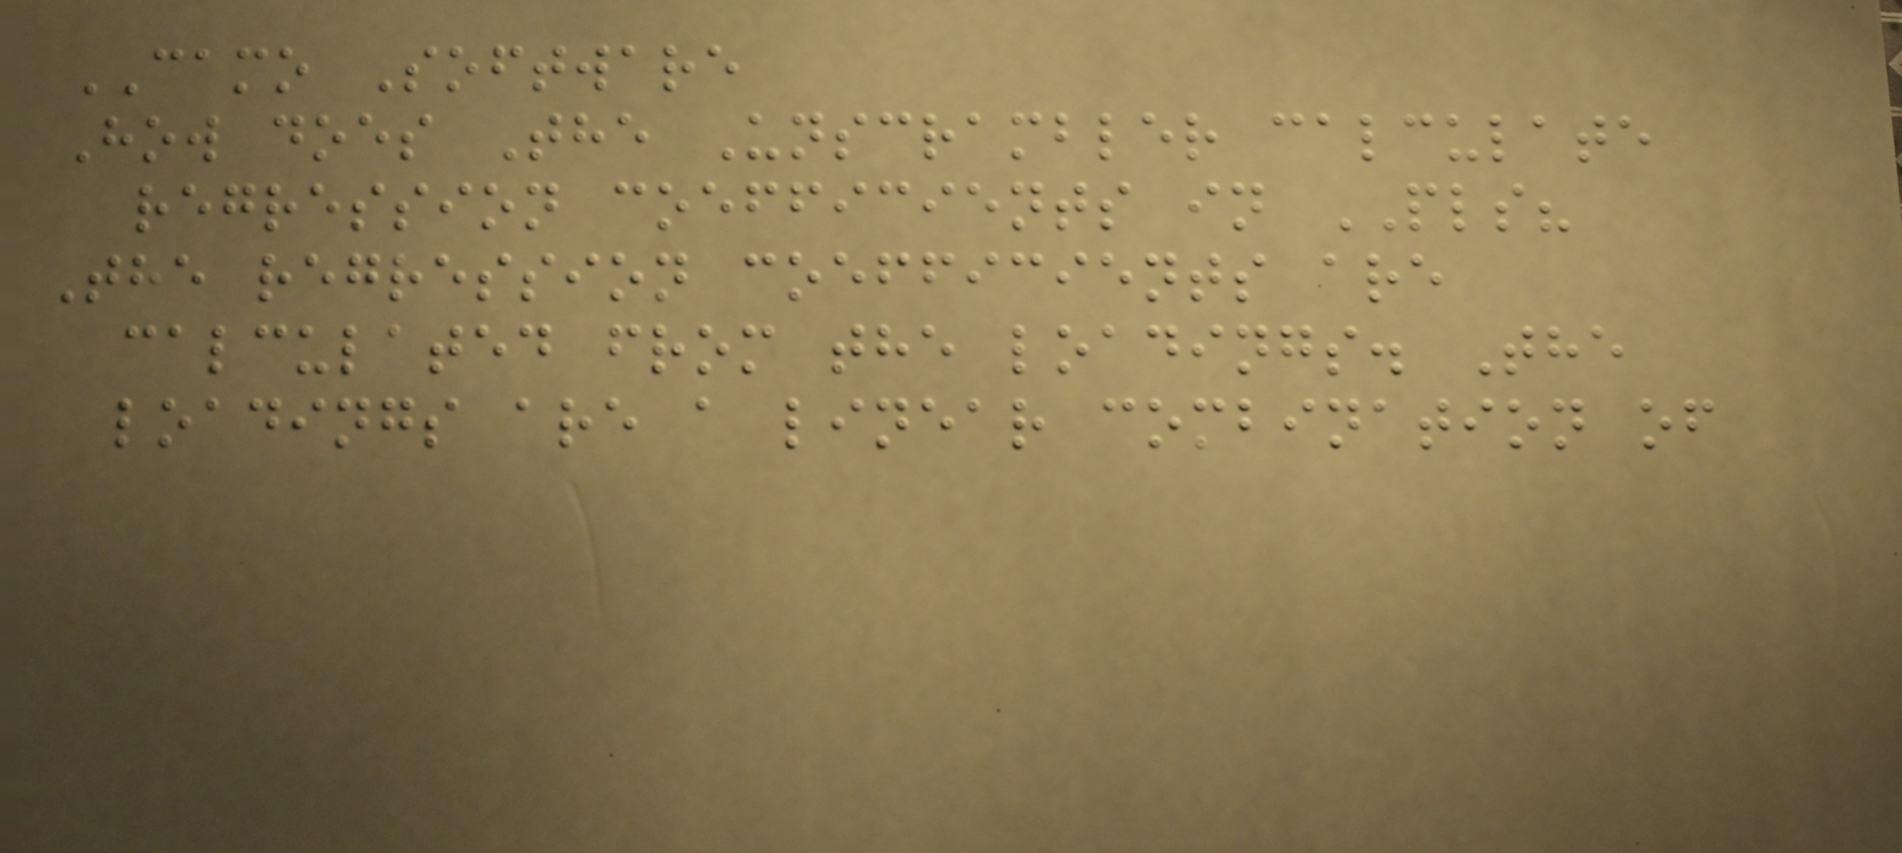CAMO Software
How does The Unscrambler calculate
regression coefficients in PLS?
The regression coefficients are
calculated from the loadings. The
loadings are a linear combination of
